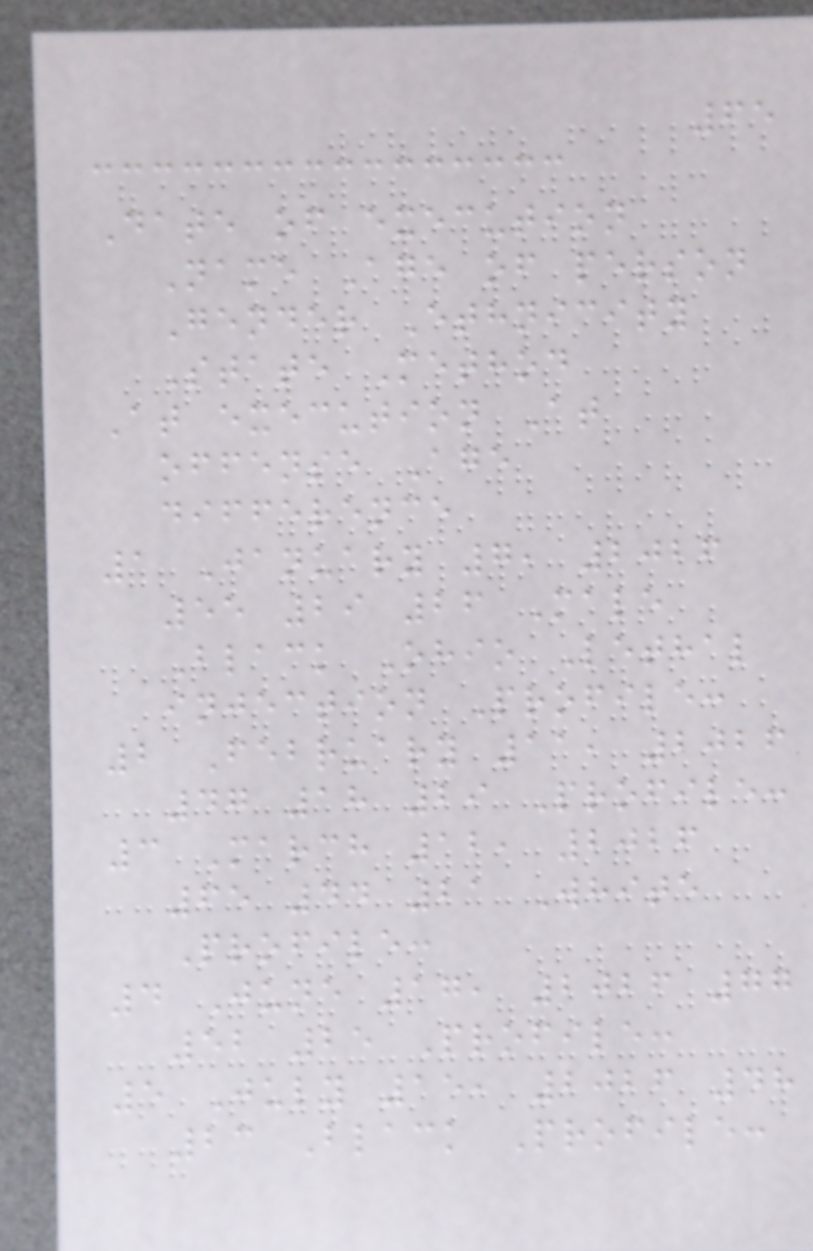65
Date of execution
Name Age of person
Gender Ethnicity
State Method
At execution At
offense Age
difference
1 January 7, 2026
55 29 26 Male
Black Ohio Lethal
injection Profile:
2 February 11, 2026
47 18 29 Profile:
3 March 12, 2026
65 44 21 White
Profile:
4 June 17, 2026 77
52 25 Profile:
5 July 15, 2026 48
23 Black Profile:
